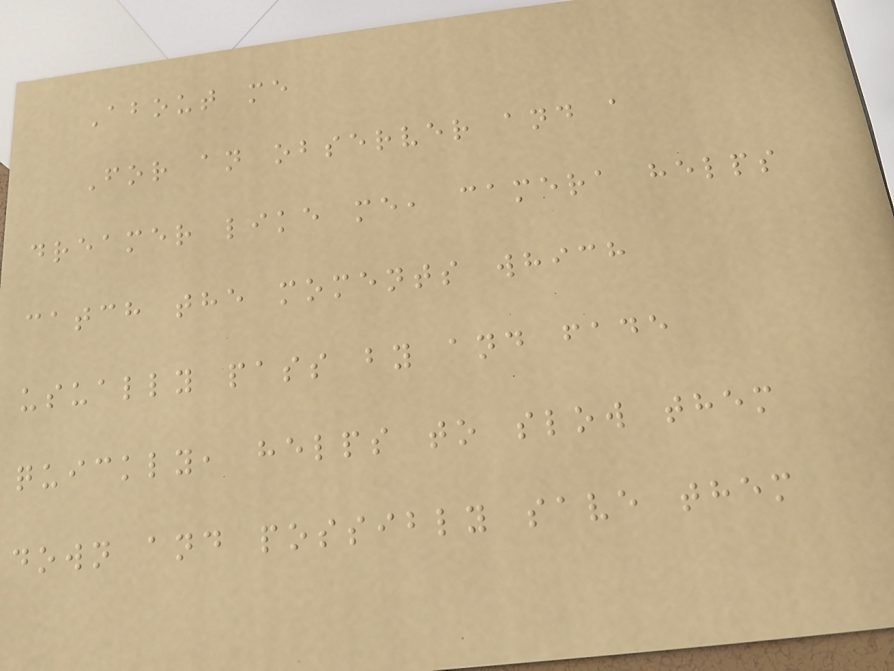About me
For an observer and a
dreamer like me, camera helps
catch the moments which
usually pass by and fade
quickly, helps to slow them
down and possibly save them
